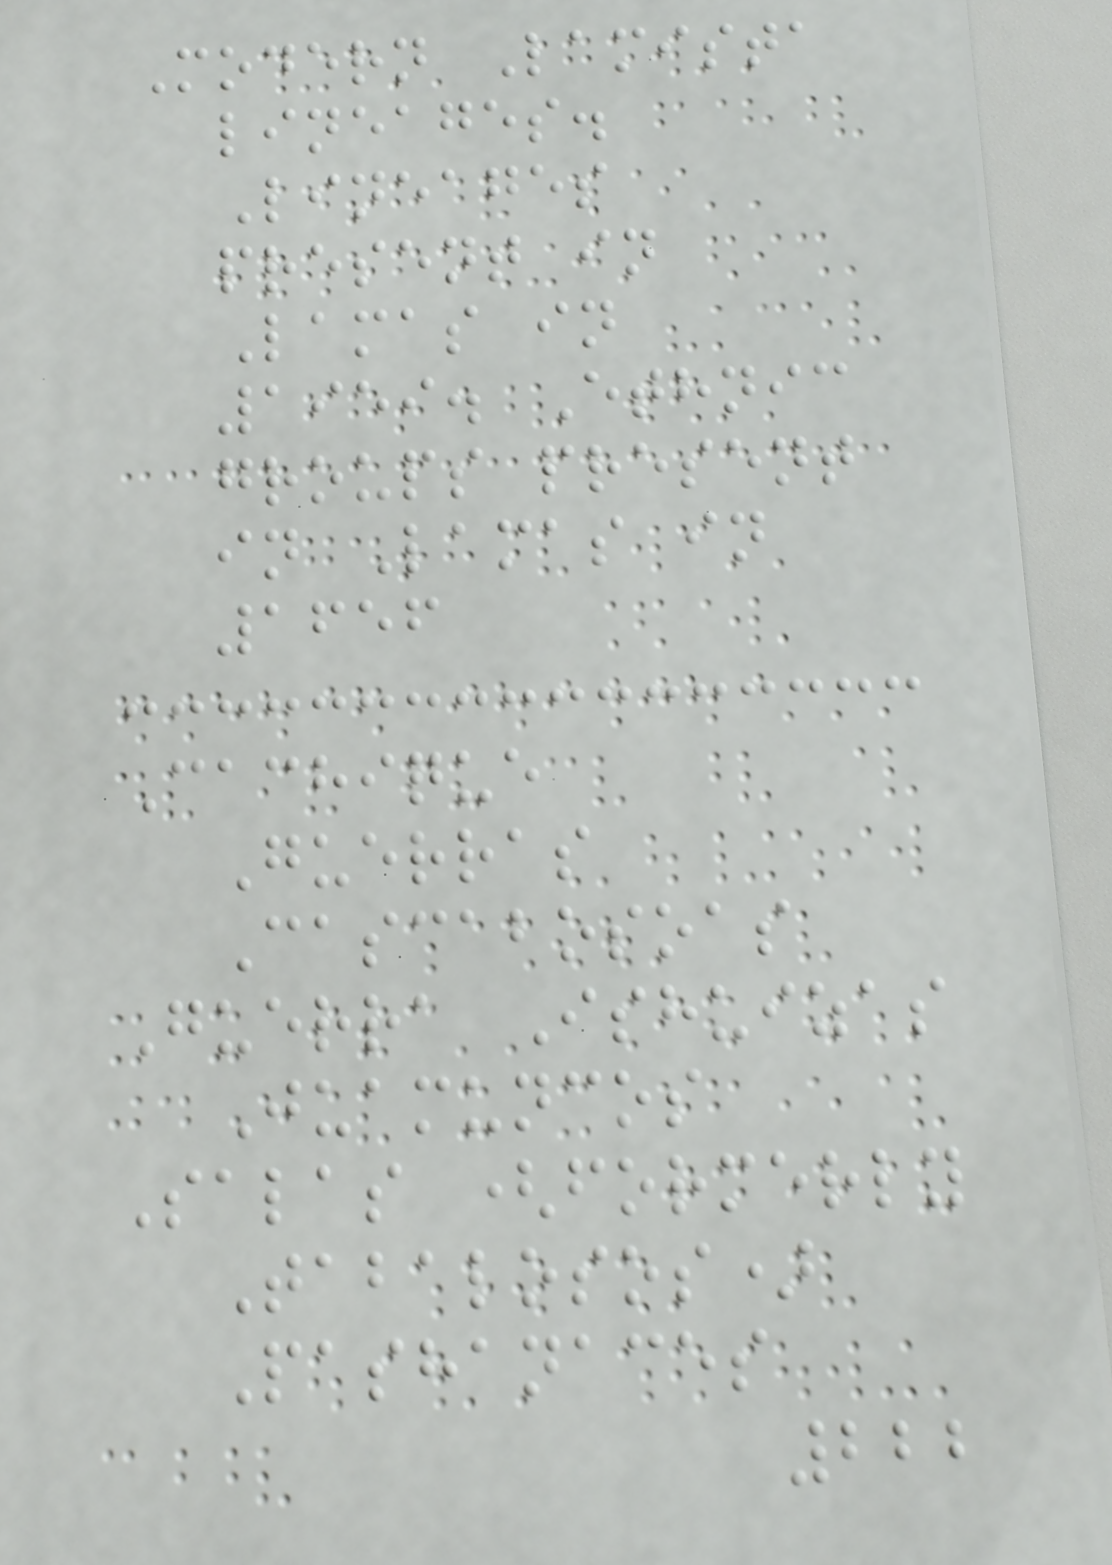Modern Lamista
lineages.
Lineages
present in
Lamas in
1959. Ethnic
groups present
in Lamas in
1656
Cachique
Guerras
Cascabosoas
Guerra Ishuizas
Juamuncos
Salas (formerly
Tabalosos)
Pashanaces
222
